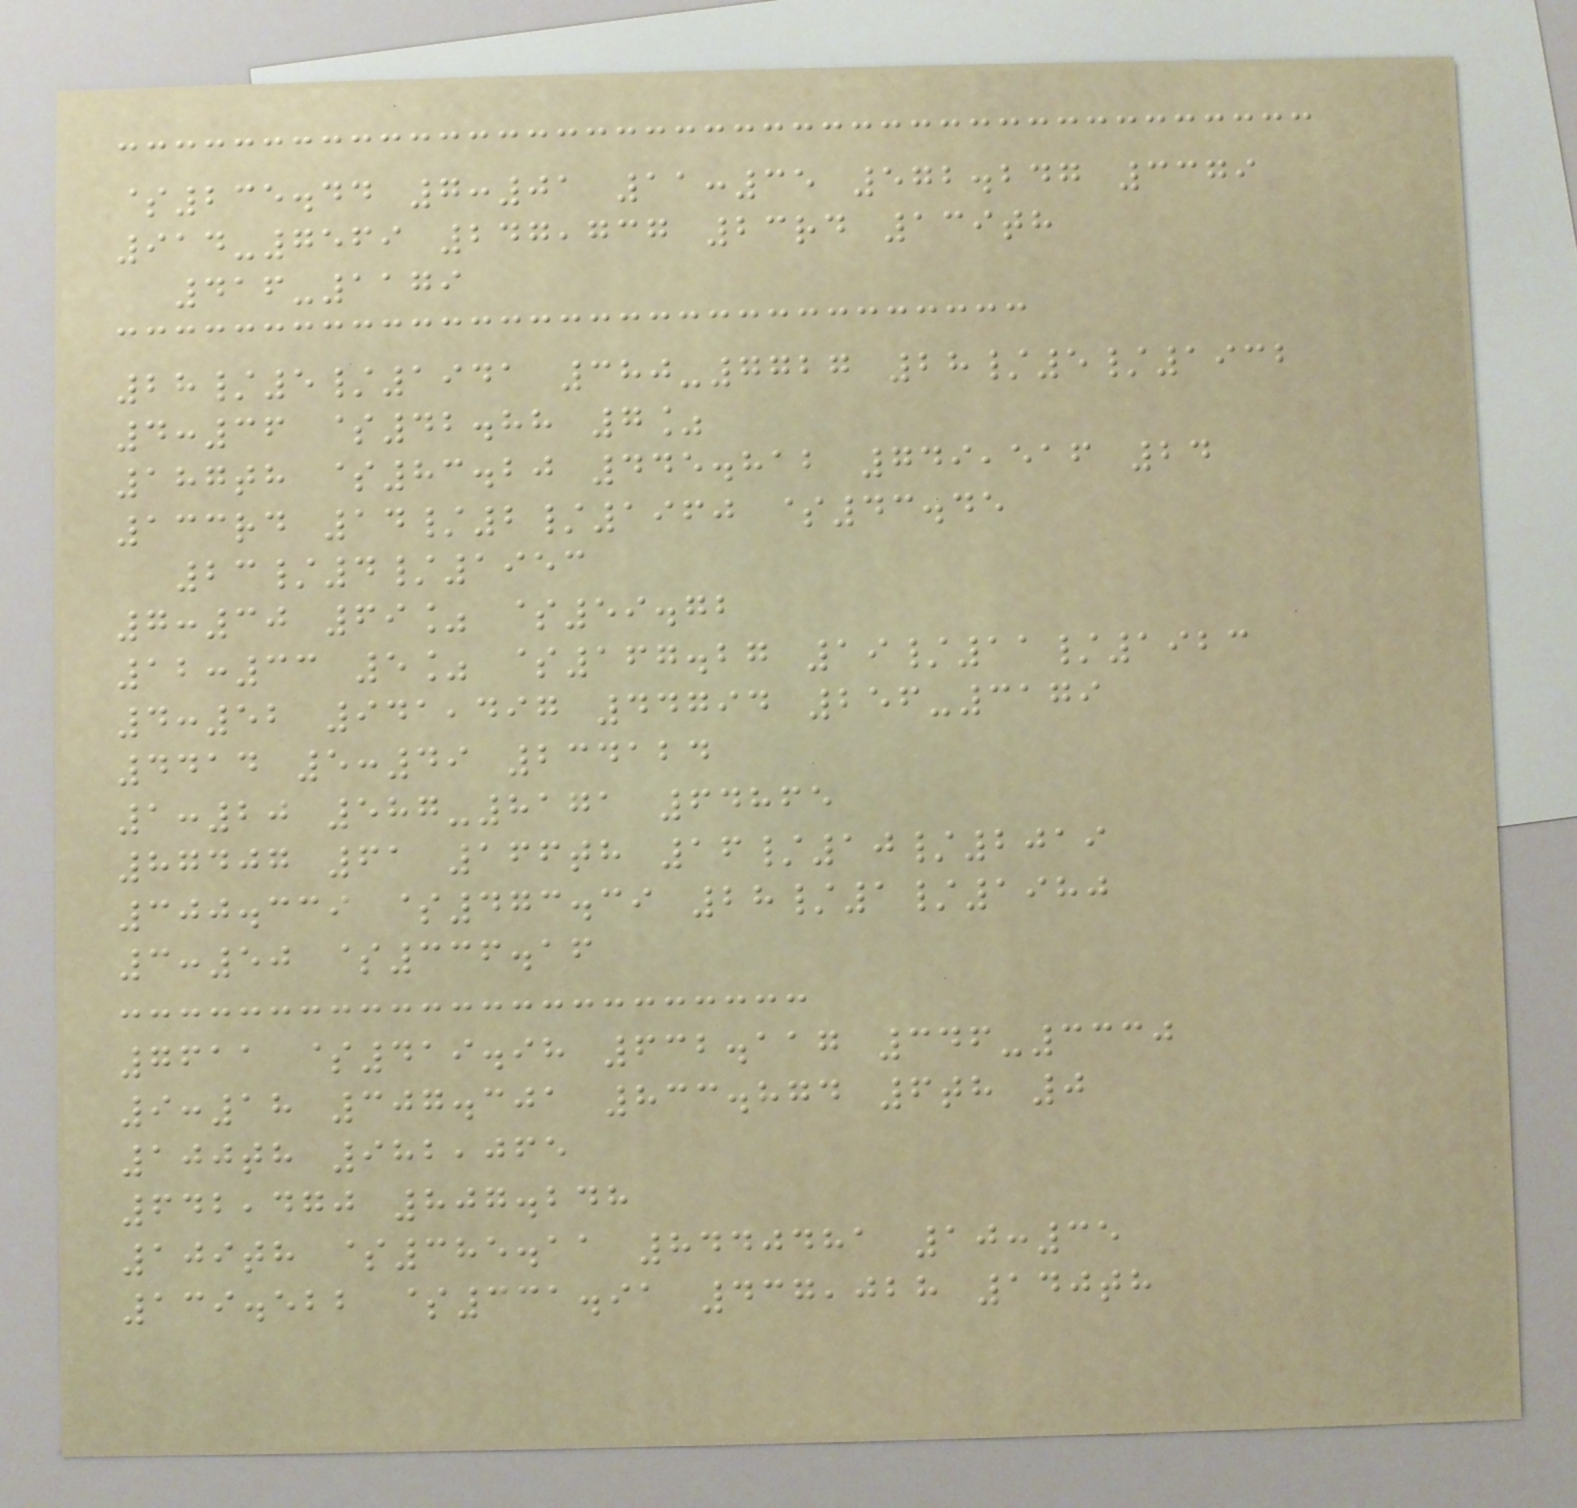$235.44 7:01 11:35 572.247 3379
914-7569 247,737 23rd 139th
416-1179
28/5/1941 380-7727 28/5/1932
4:36 $42.88 7%
187th $83.20 445.812 749,516 24
133rd 14/2/1960 $43.45
23/4/1953
7:30 69% $59.72
12:33 5% $167.27 19/11/1923
4:52 941,497 44794 256-3179
4414 5:49 234124
1:20 587-8171 64865
87407 61 166th 16/10/2019
300.339 $473.39 28/1/1980
3:50 $336.16
7611 $419.98 632.117 346-3330
9:18 307.301 833.874 6th 0
100th 982,065
642,470 807.248
109th $385.11 8440481 10:35
139.522 $331.91 437,028 140th
